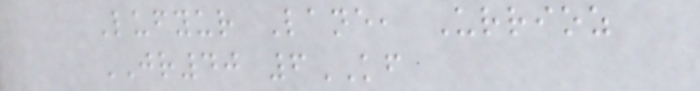Lufyur Lane, Urrioz
JR40 6KF
